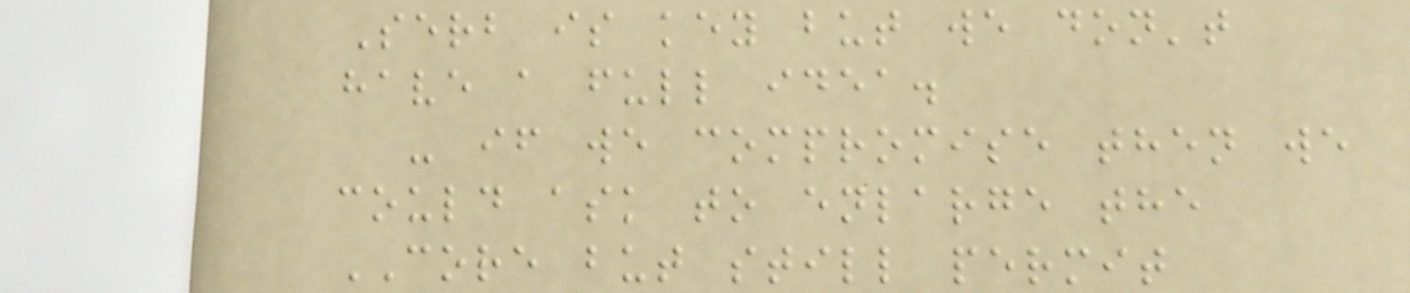Serb is key but we don't
have a full idea.
- if we compromise then we
could ask to enlarge the
CORE but still permit
